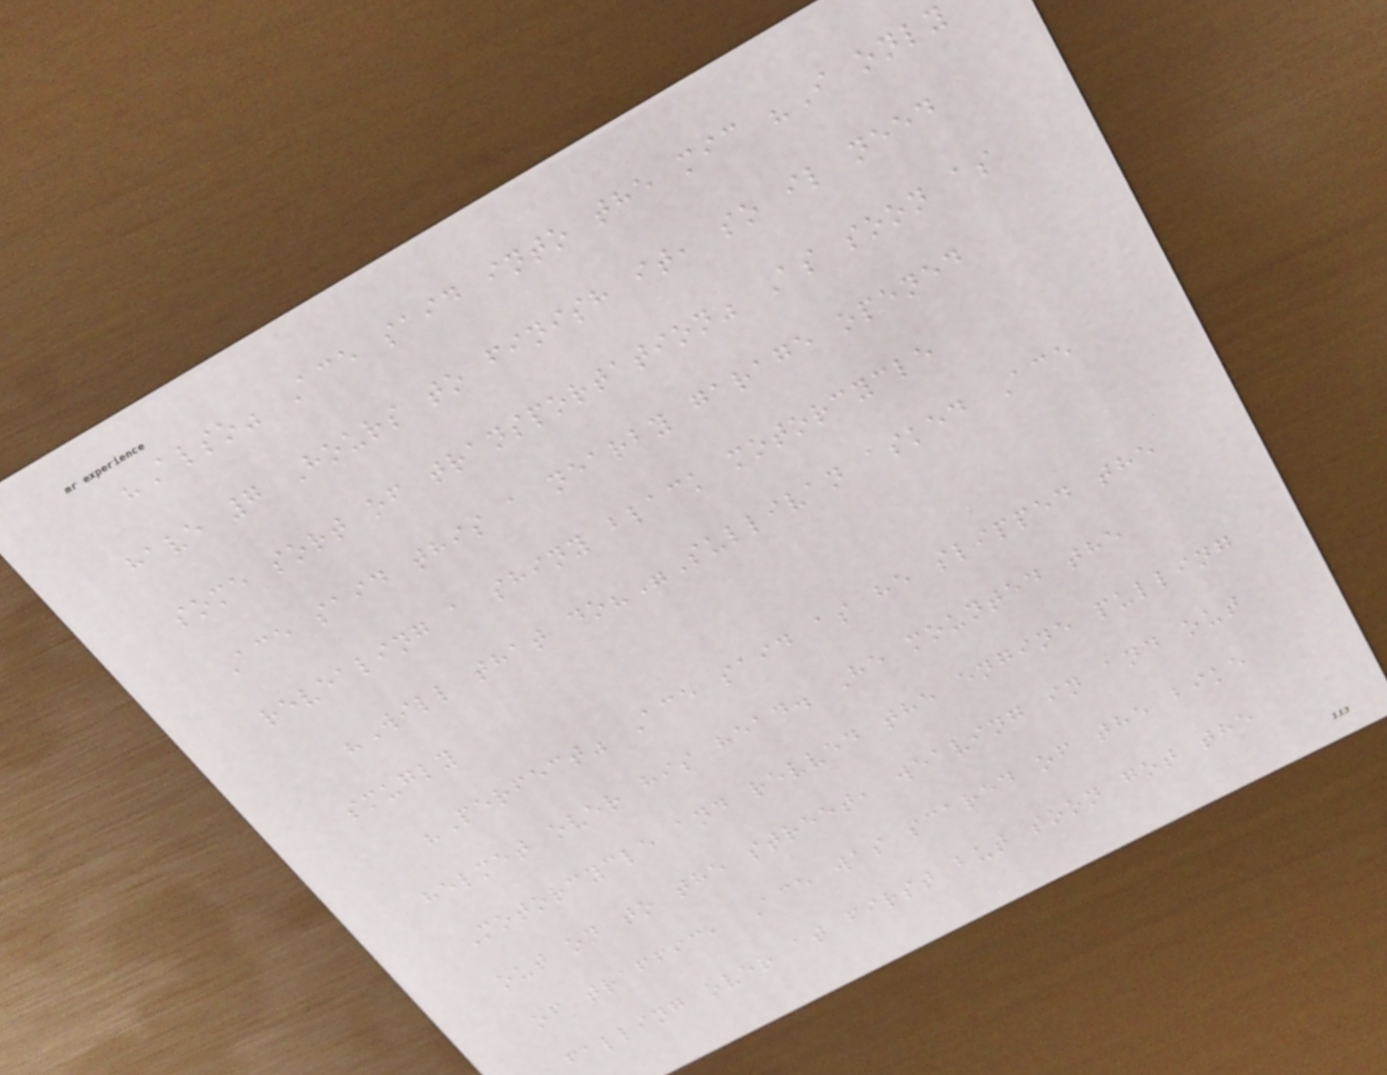"Also" Ace said into the mic "I only
have 7 Hours to finish it, so il need
some sort of transportation" As soon as
Ace said this a nearby garage opened
revealing a shiny black motorcycle
"Will that do?"Sullivan asked Ace
smugly
"Perfect" Ace said as he slipped the
helmet over his head. He mounted the
Motorcycle and revved the engine pulling
out on to the street, weaving in and out
of traffic, Ace was scared of the bike
falling over at first but soon got the
